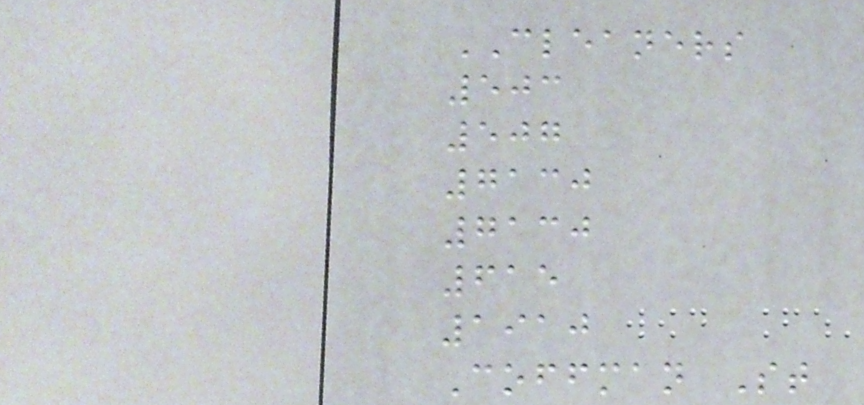CLEANERS
503
507
7130
7130
615
1910
Coffman St
